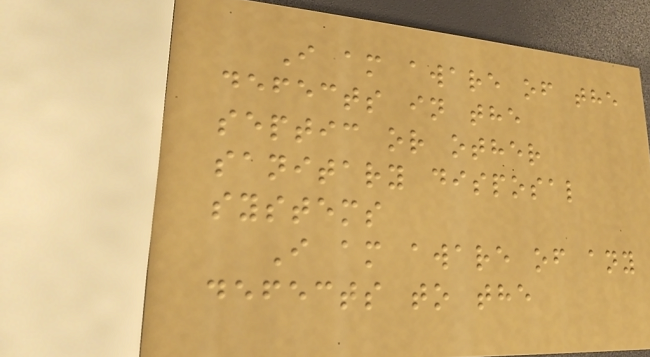I am aware of the
defects in the
septic or other
sanitary disposal
systems
I am aware of any
defects to the
